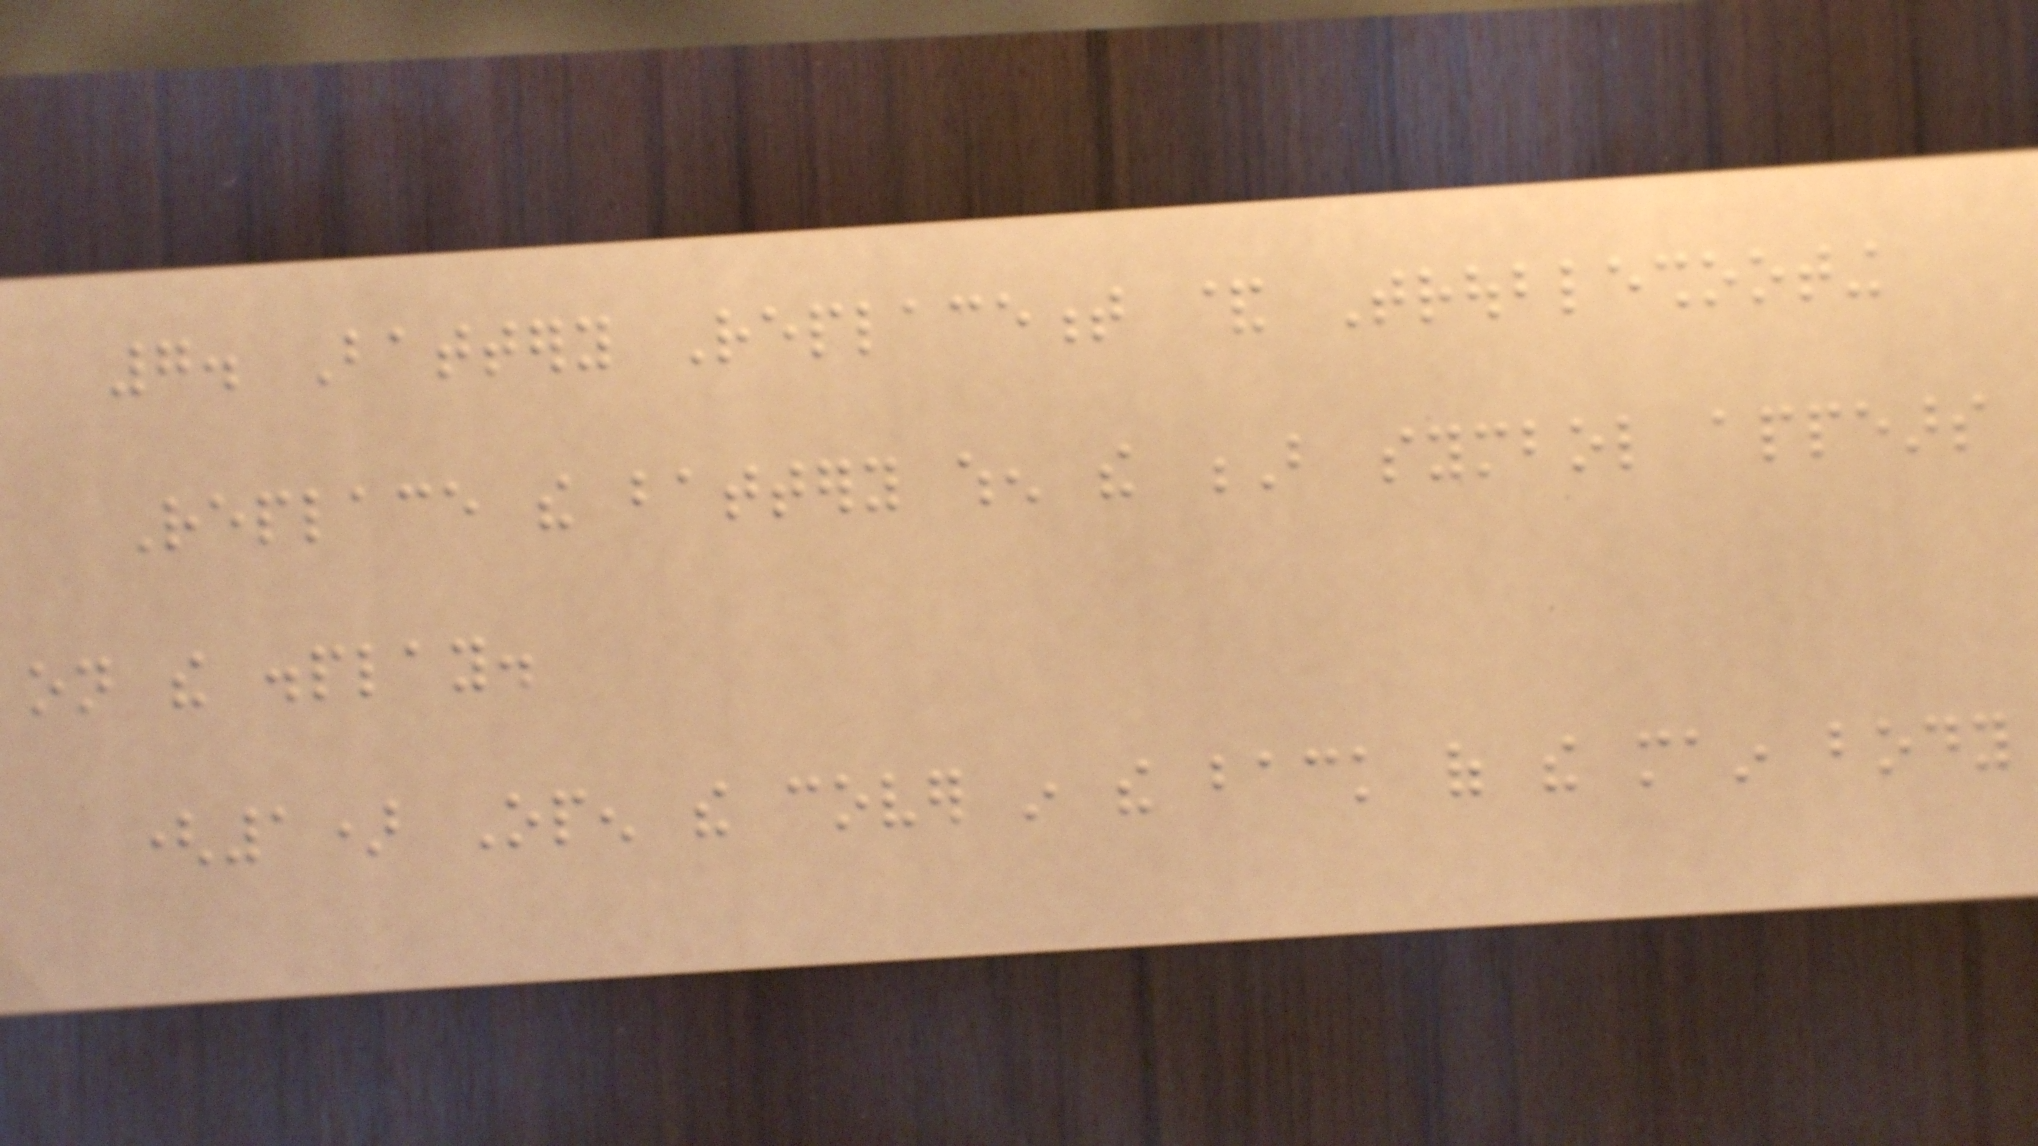7. Battery Replacement & Troubleshooting
Replace the battery when the B symbol appears
on the display.
(1) Open the cover in the back of the main body
